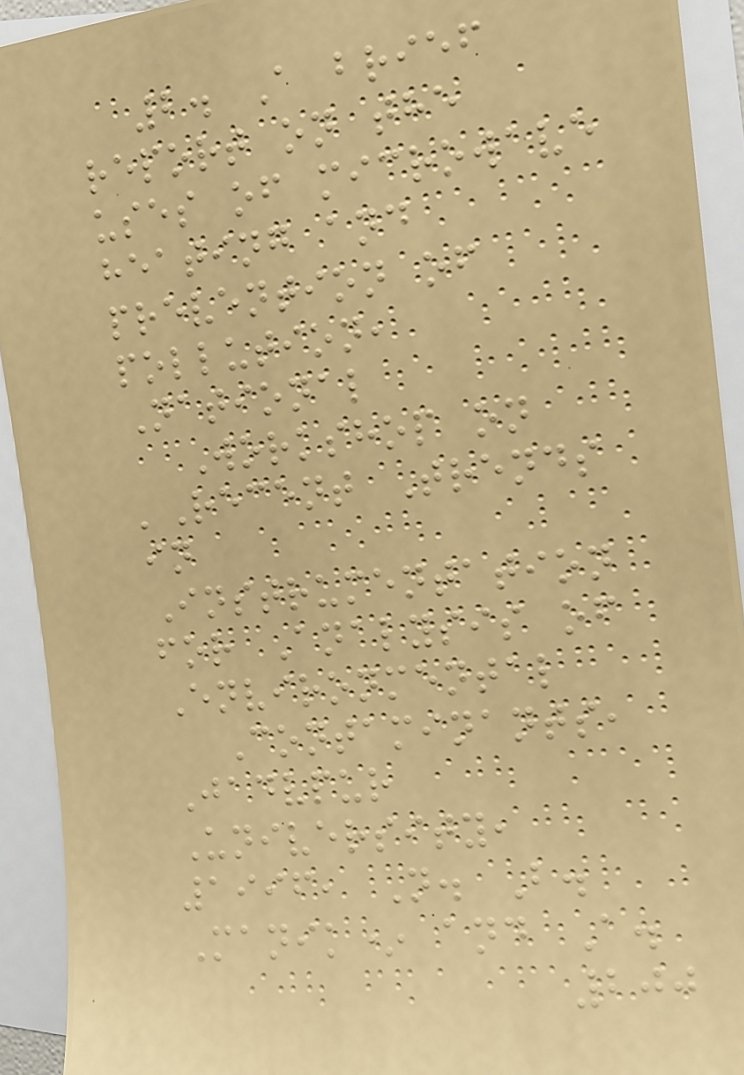2. A brief
report on the
uses of microwave
heating and
prevention of
pollution,
National
Workshop on
'Recent Trends
in
Instrumentation
for Analysis of
Environmental
Contaminants,
Jadvpur
University,
1996, N. B.
Manik* and A.
200
